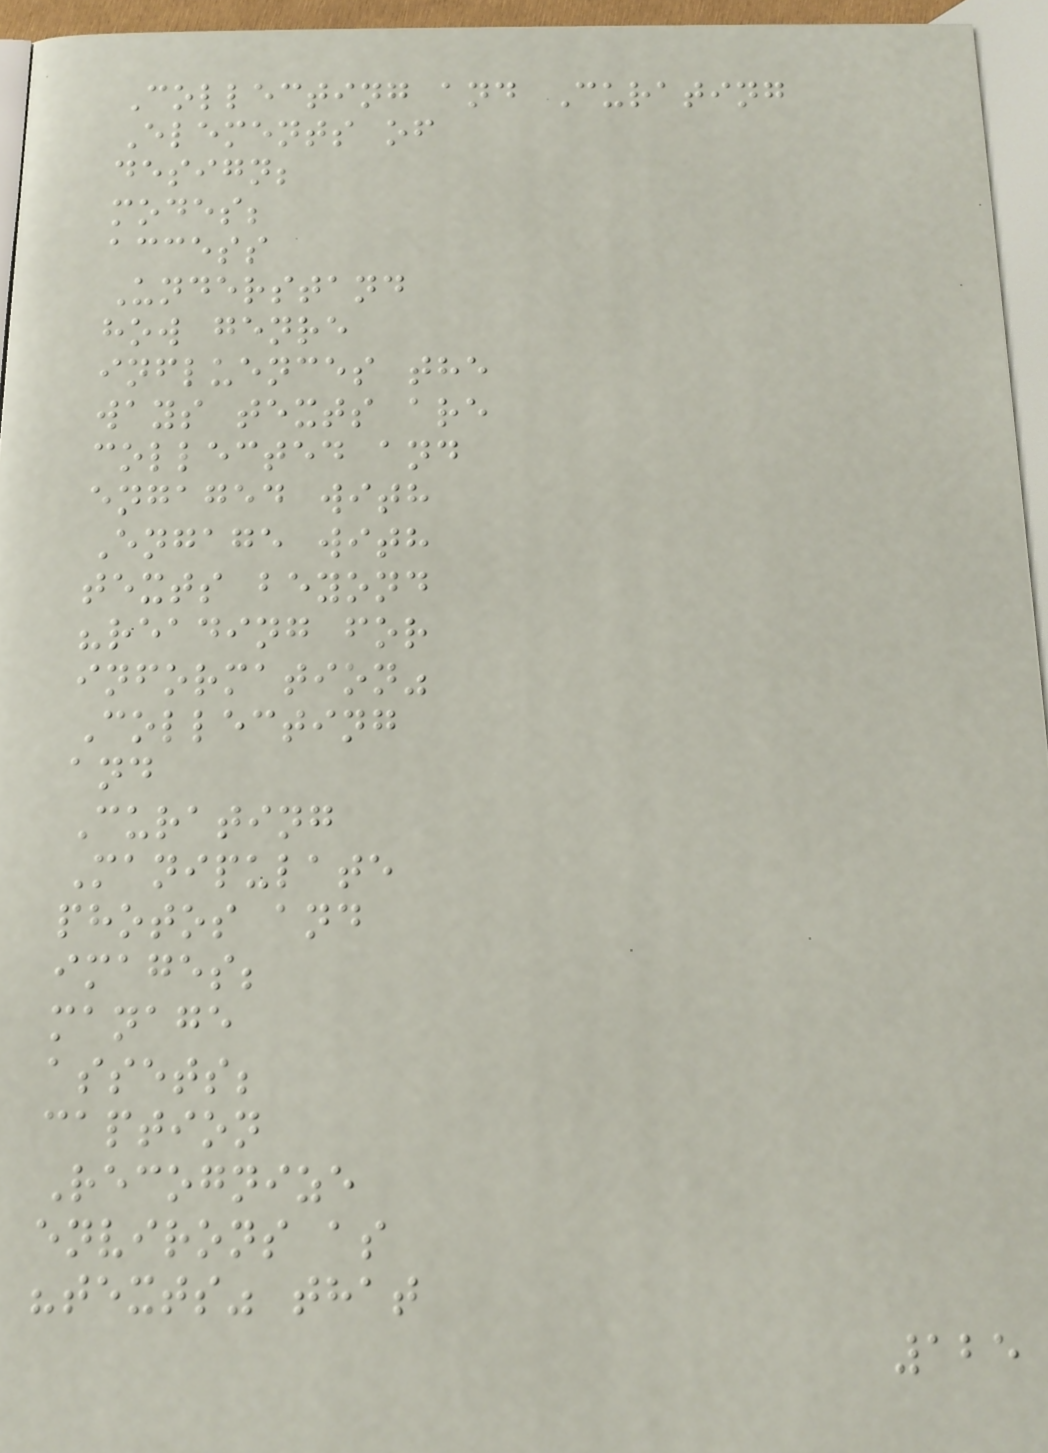Collecting and Curating
Elements of
design;
modes;
access
Understand
how genre
influences the
ways texts are
collected and
engaged with
Engage with
texts beyond
"reading for
information"
Collecting
and
Curating
Manipulate
photos and
images;
manage
assets;
caption
Recognize
environs as
"texts" that
125
